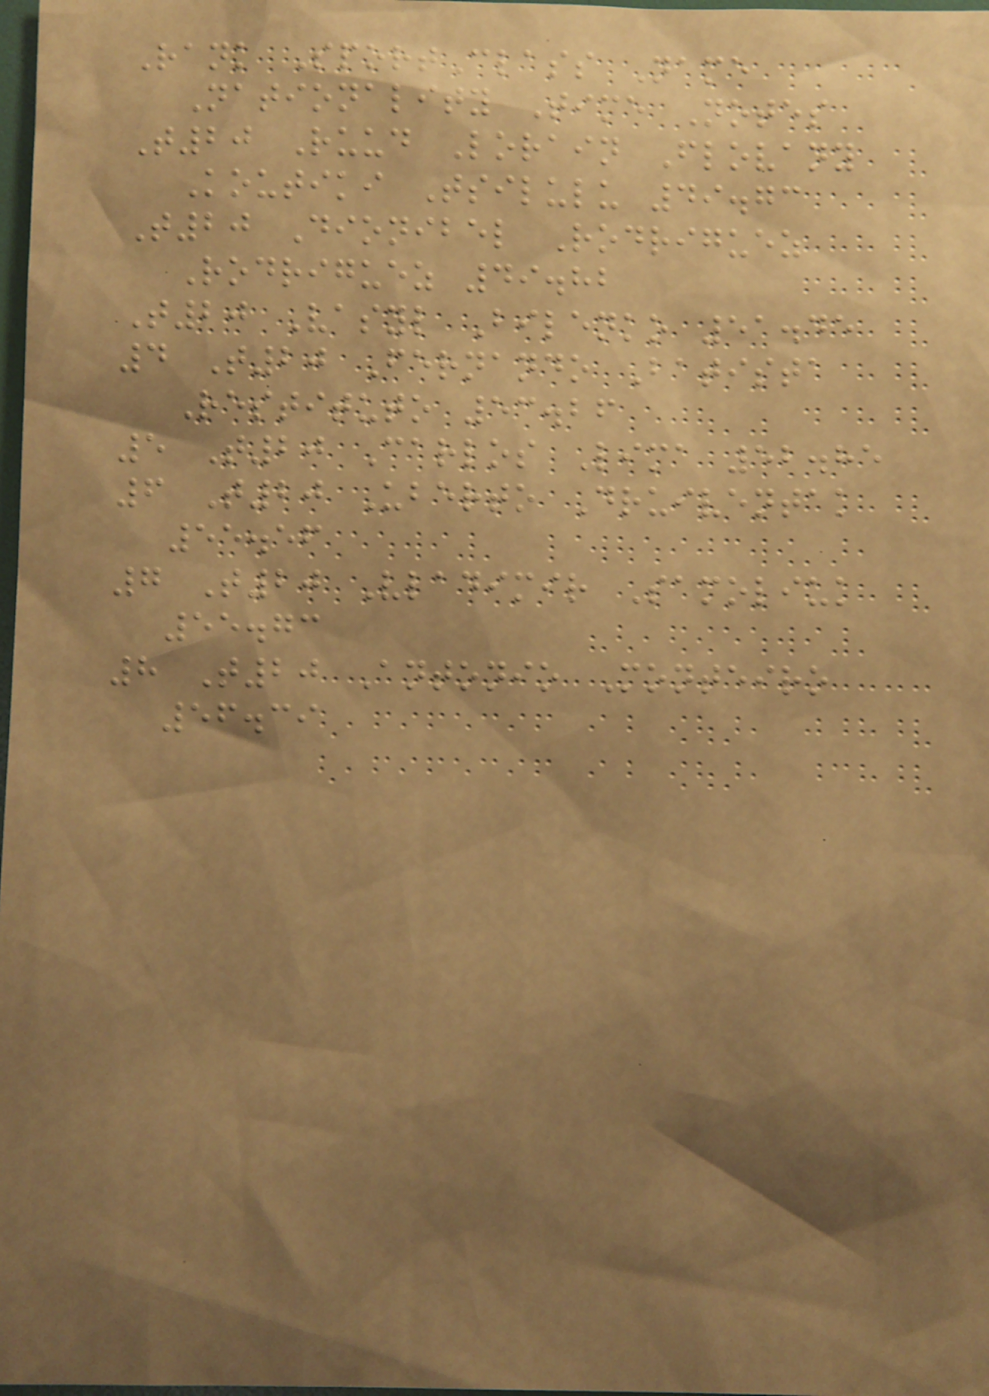Rank SportClass Name
Nationality Time Notes
T20 Ruud Lorain Flovany
Koutiki Tsilulu 49.73
T20 Dionibel Rodriguez
Rodriguez 49.82
T20 Vasyl Bilenko 51.45
4 T20 Fernando Batista
Restituto 53.26
5 T20 Carlos Lima 52.85
6 T20 Uberto Druiventak
55.56
7 T20 Vladimir Samoliuk
55.73
8 T20 Antonio Monteiro
56.39
